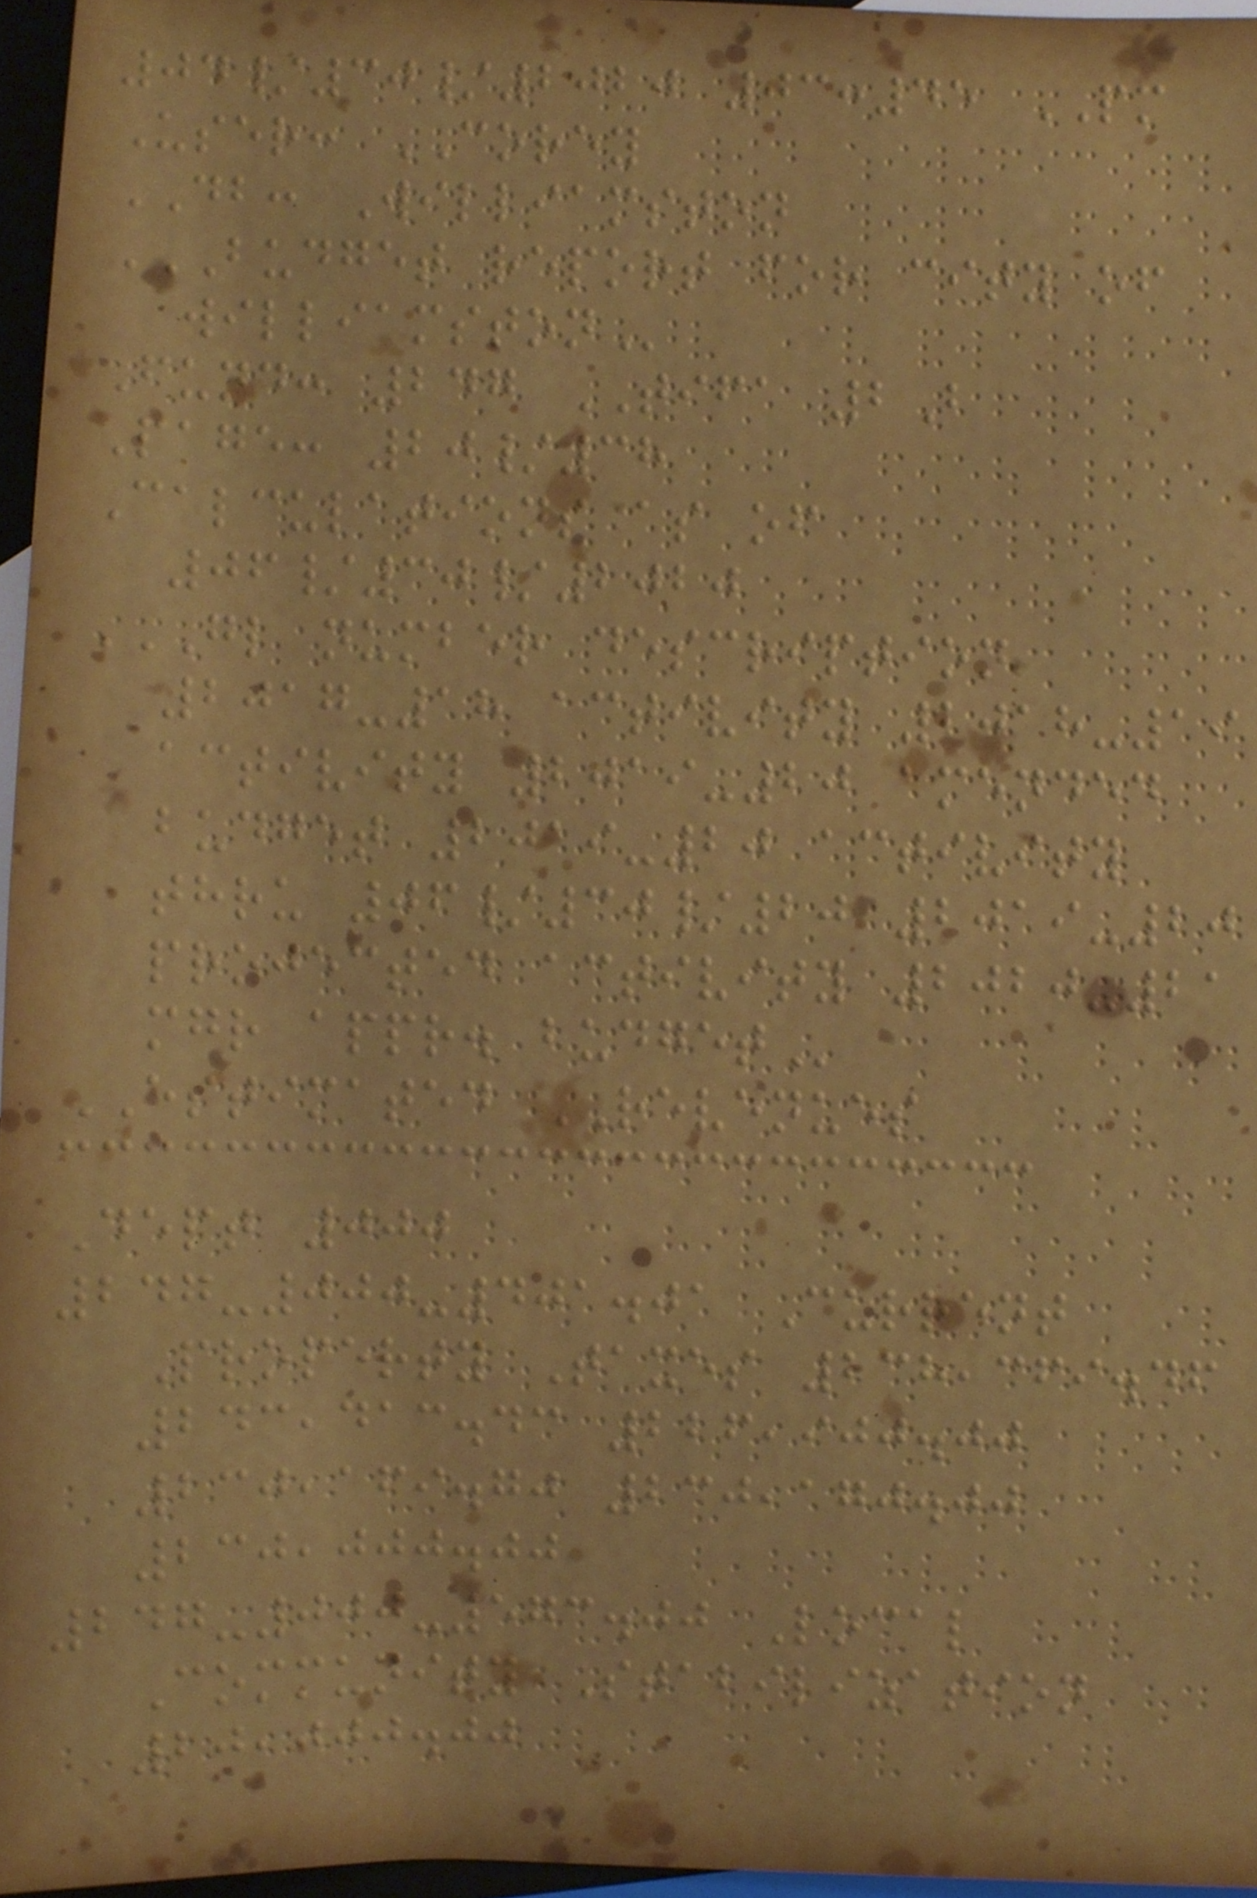04/30/2020 03:45 PM
User: COREY
DB: Williamston
BUDGET REPORT FOR CITY OF
WILLIAMSTON
Fund: 247 TIFA 2B
Page: 20/38
Calculations as of
06/30/2020
GL NUMBER DESCRIPTION
2017-18 ACTIVITY 2018-19
ACTIVITY 2019-20 AMENDED
BUDGET 2019-20 ACTIVITY
THRU 06/30/20 2019-20
PROJECTED ACTIVITY 2020-21
MGR APPR. BUDGET
ESTIMATED REVENUES
Dept 000
247-000-401.01 Current
Property Taxes 238,369.46
243,413.43 226,900.00
230,169.70 230,170.00
230,000.00
247-000-573.00 Local
Community Stabilization
20,000.00
